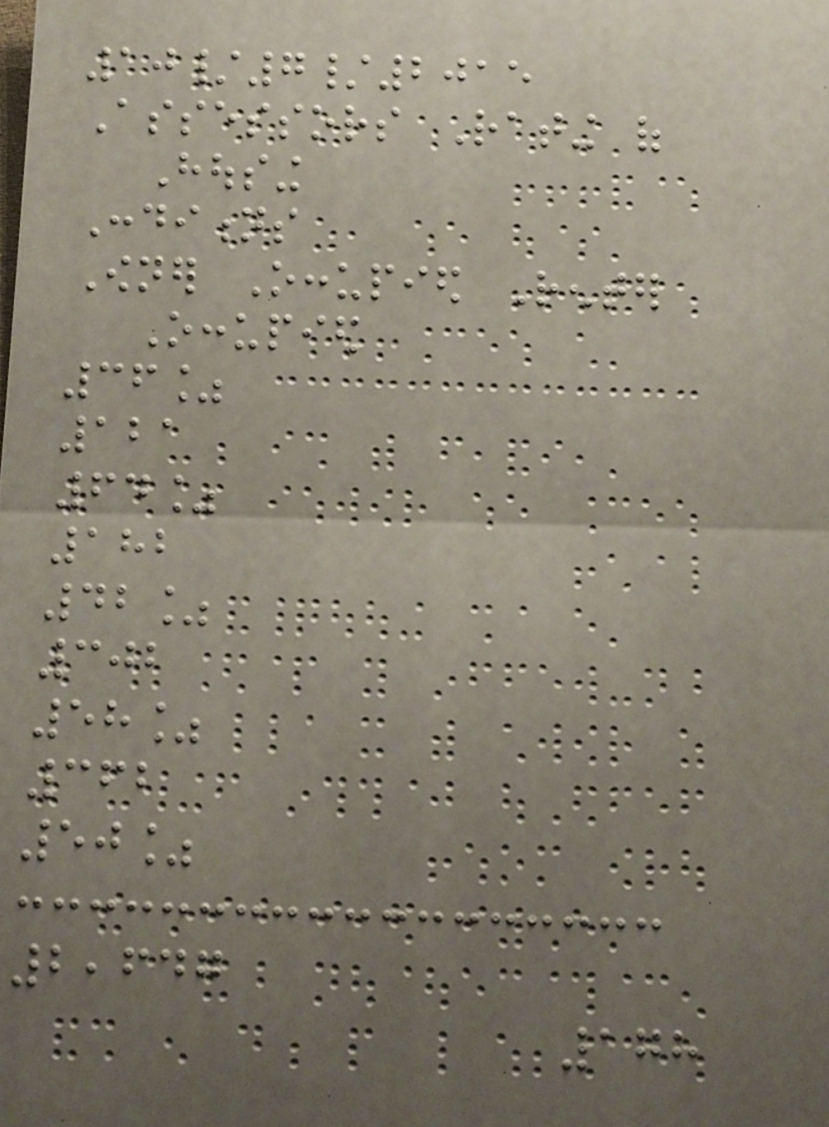10/7/2015
Assessors Rating of
Housing
Conditions
Owner Occupied Renter
Occupied
36%
121
64%
182
42%
302
58%
362
50%
2,647
178
